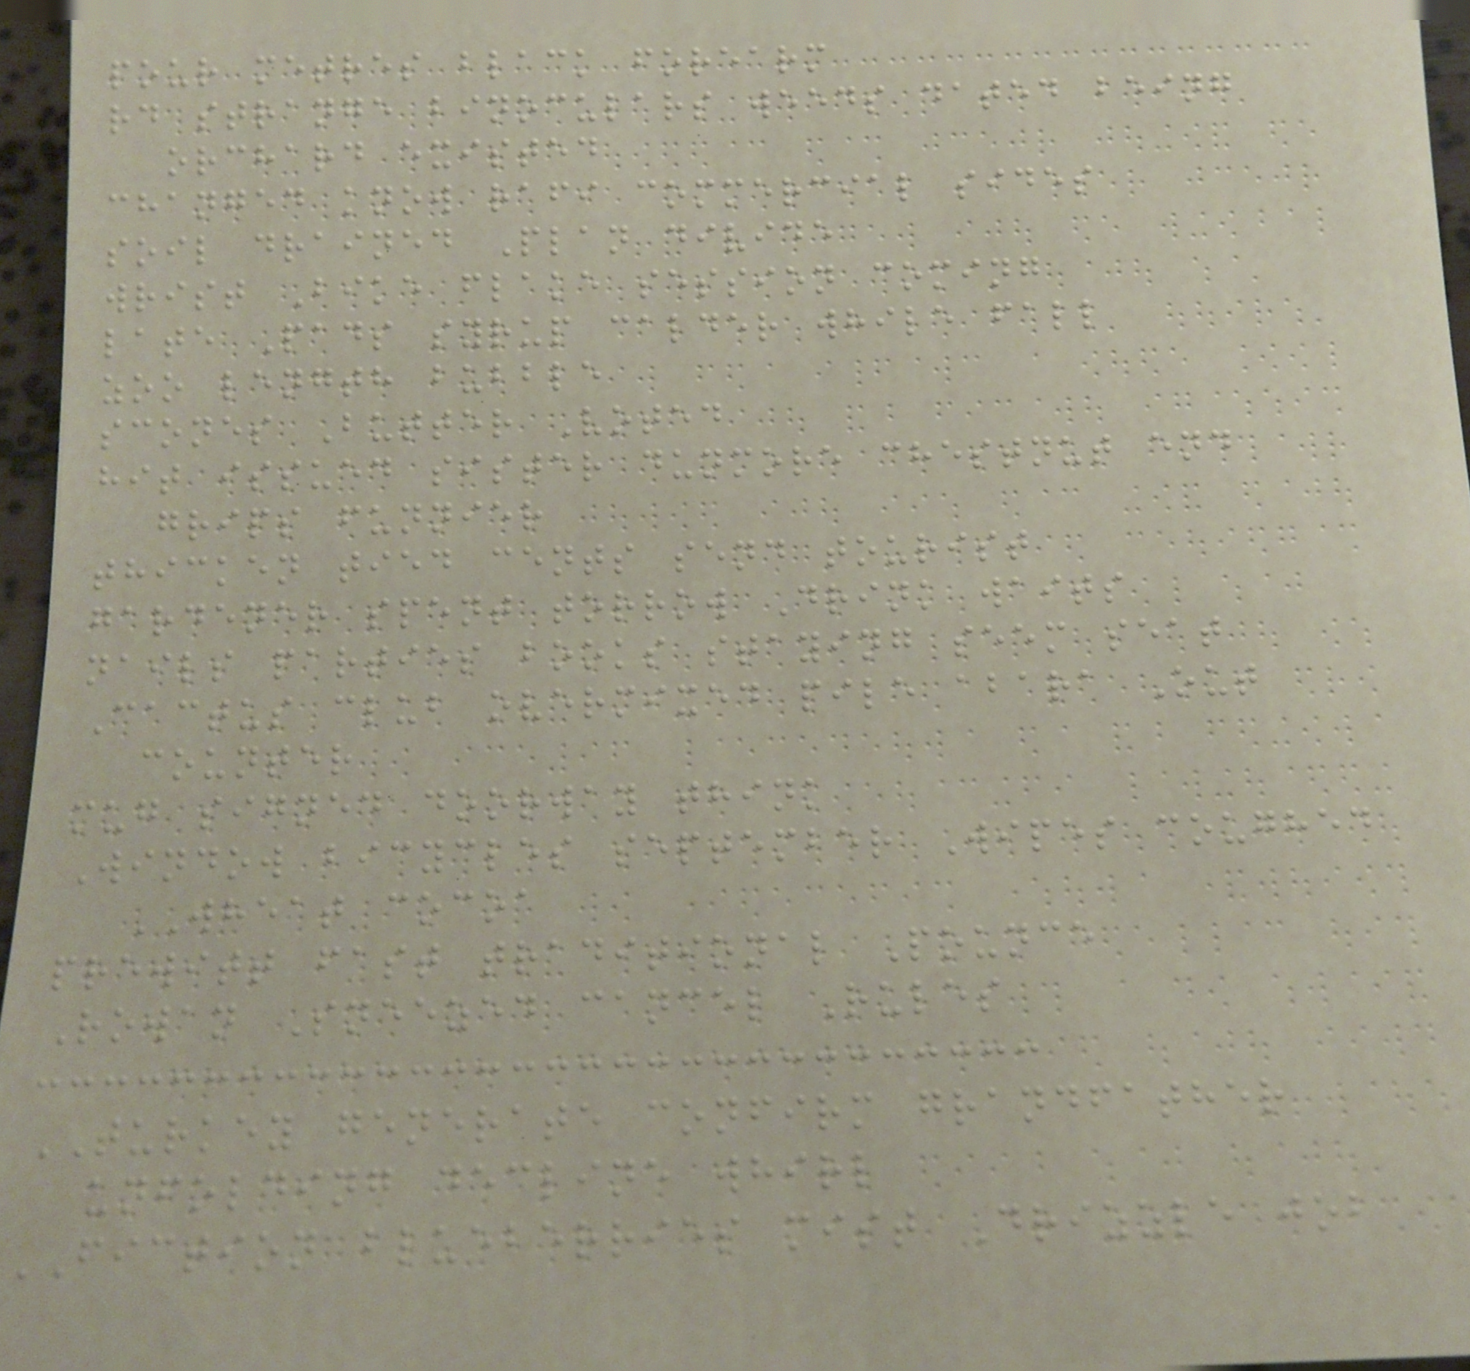pour metres black forearm
rd strange binoculars weeds dated being
orchard existed
changed know rafi commercial sides
soil drained Plan divide
wrist Bike flake session coming
late Pads syrup calder while fall
zoo length bubble
scones Butter Voted
hit issued sister dunmore chestnut end
grips funnier
thicken tied cents send tourist
gardener spent torrow Drink waits
nails parties books staying seem seat
Cactus club overmixed pile abara Out
counter
mug signed doorway think
Window bicycles september Wipes coughed
WHEAT cocoa
prewitt fast traditional Pounce
Rowan Sneezed cancel Rules
TURKEY generate confirm grandfather
unfolding decline whirl
FICTION blueberries mist Drizzle job
